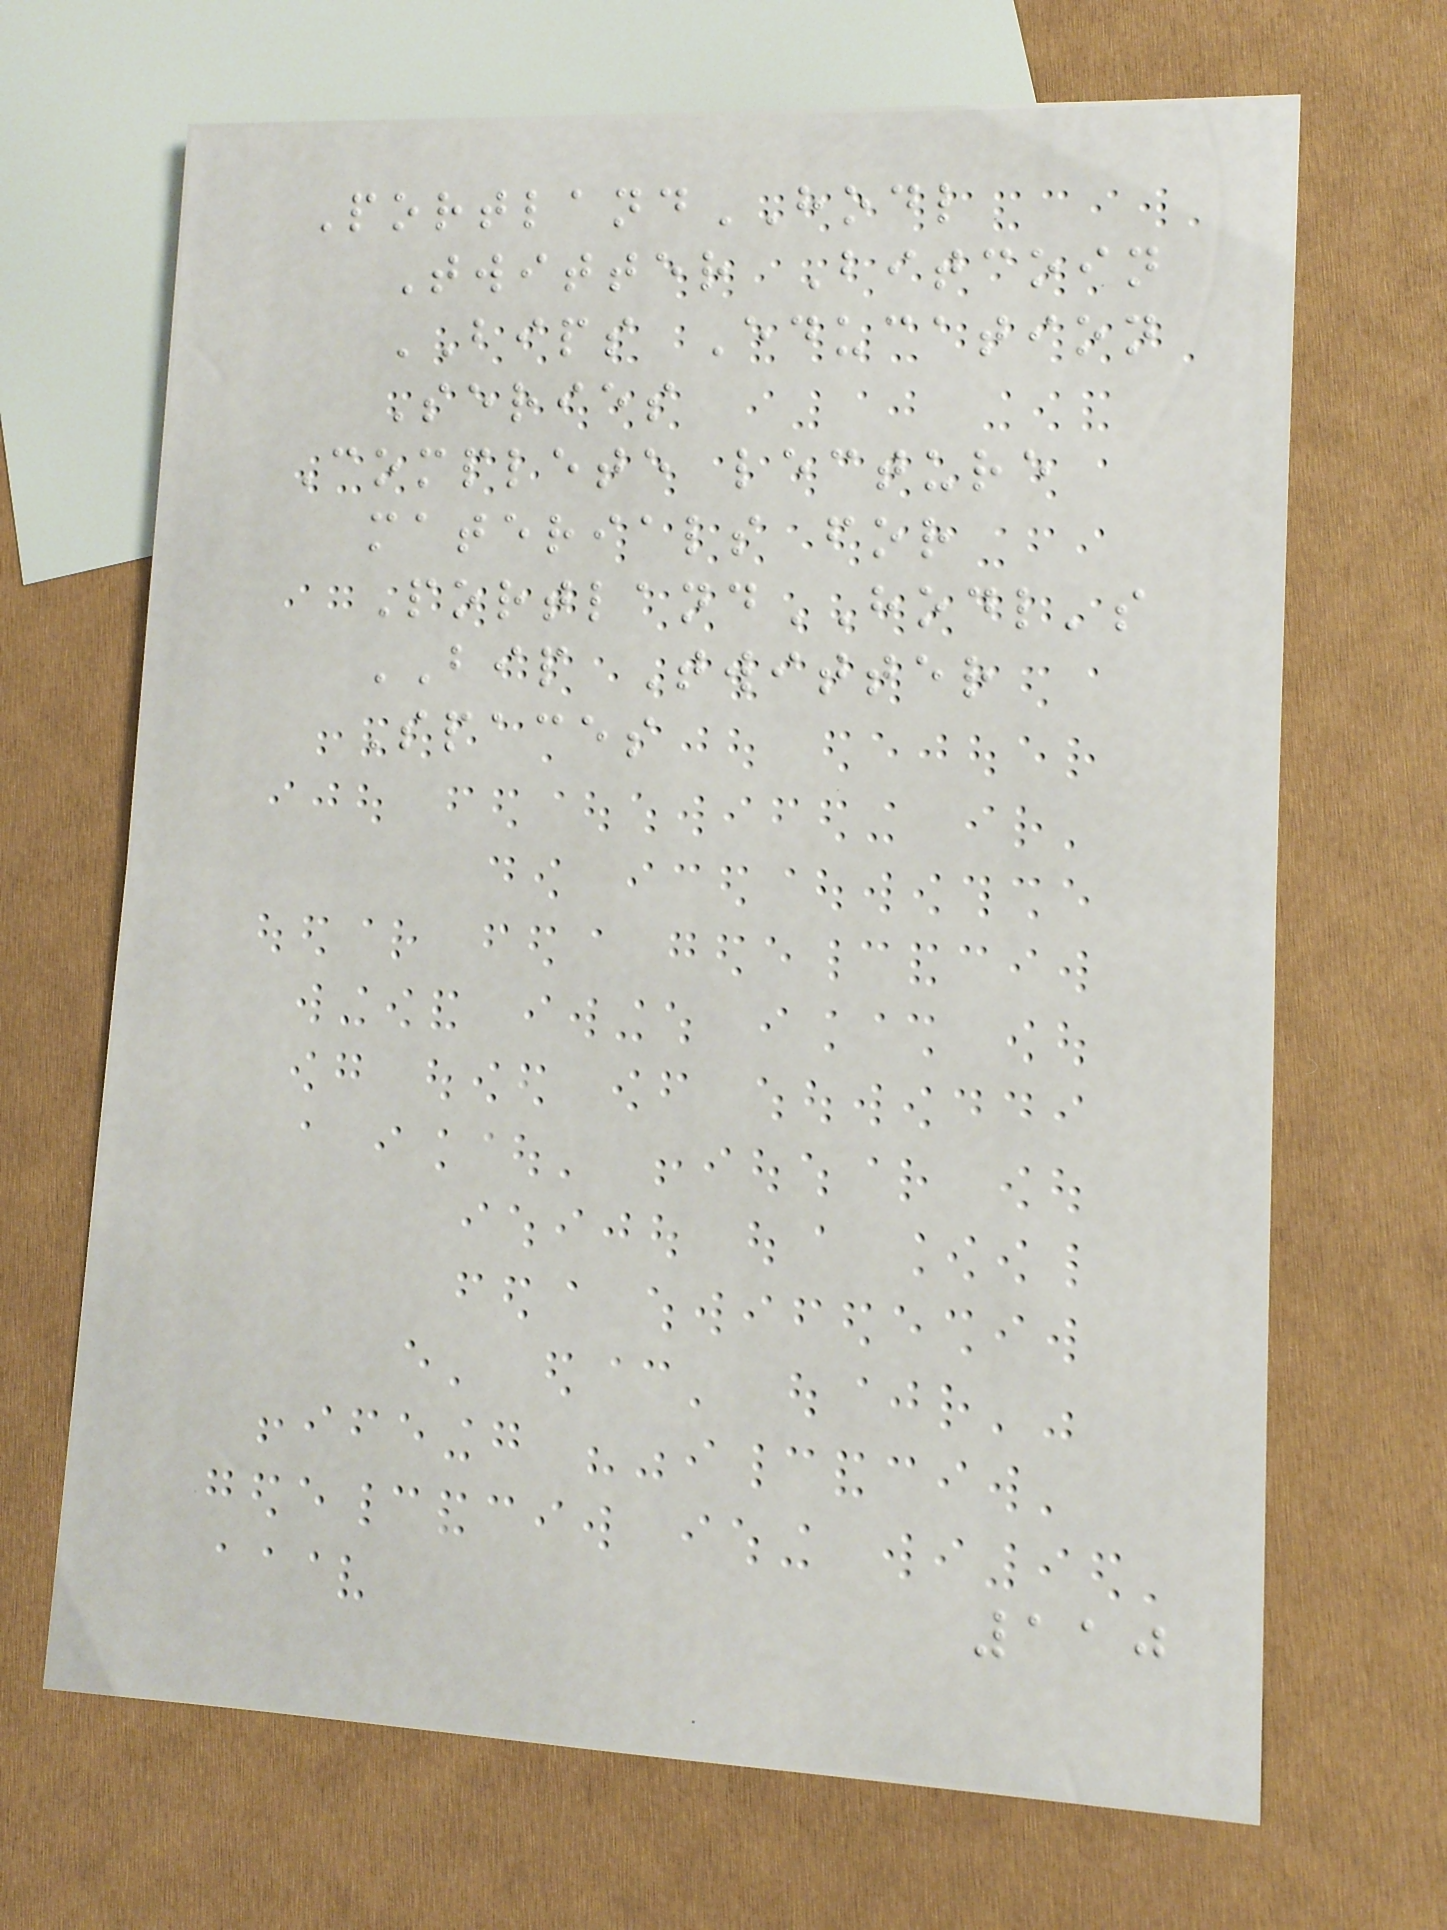PortlandHODL
Twitter Bitcoin
BIPS Education
Series
Complete lecture
materials for
PortlandHODL's
BIP Twitter
Spaces
110
